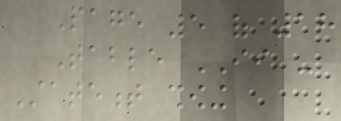Page 5 of 18
Table II -
Statement showing
